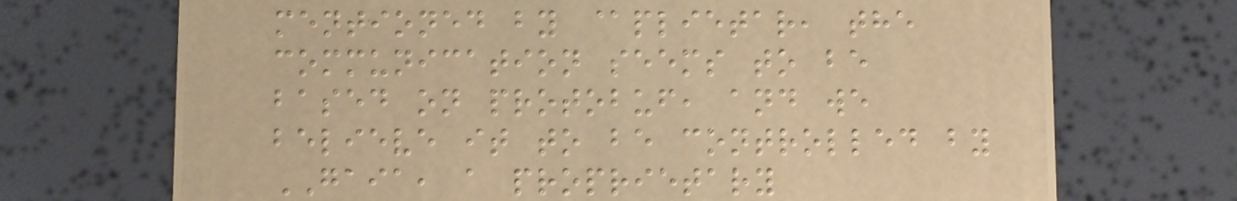mentioned by @plietar, the
communication seems to be
based on protobuf, and we
believe it to be controlled by
GAIA, a proprietary
